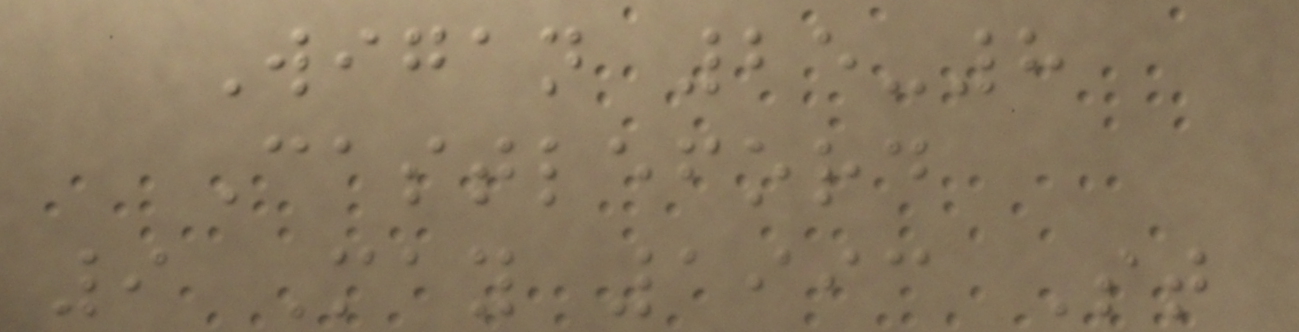Wigan 25-8
Castleford
9 May 1993 St
